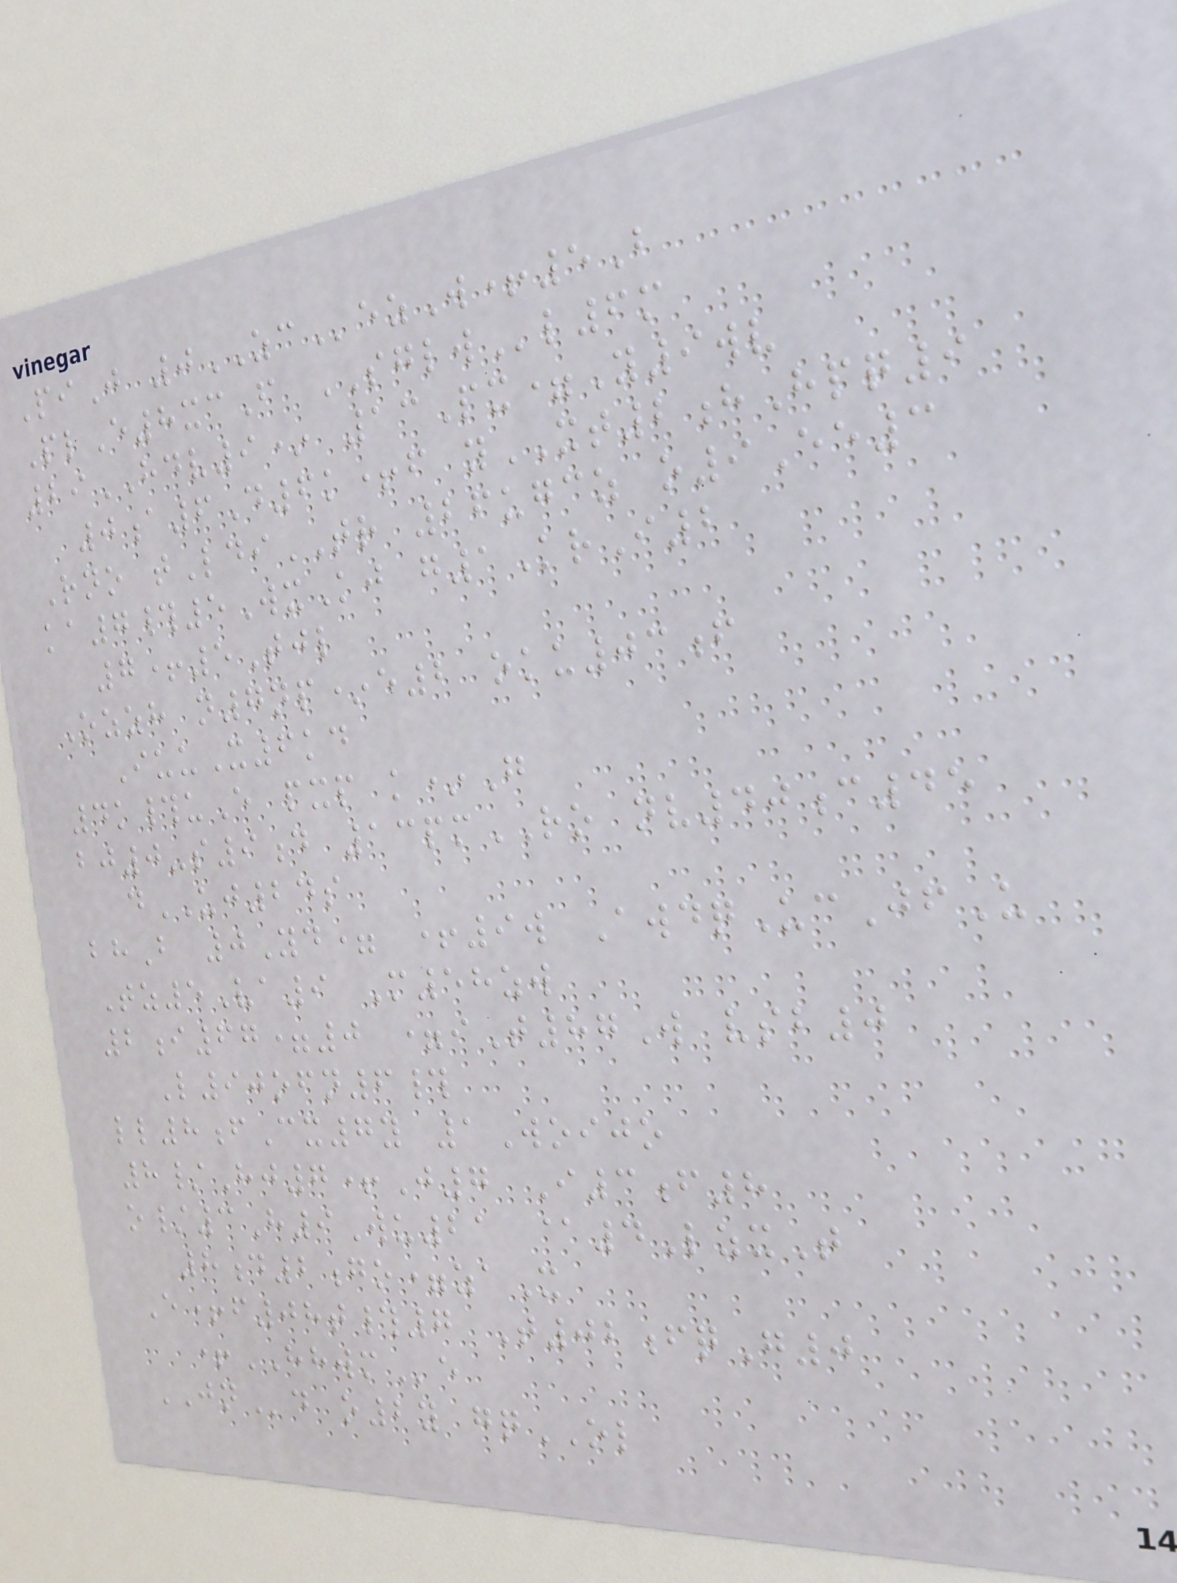PiJ 0ZCezW+5B
PlE8xcF SGLWl6m
29HDV9* 13Px=Y9wv
0a6D6k+f yXT2hHpq9
Rno tLdiTR 26ugcz o9Ee3
ka7#5WxKj g1KrI2
7+5Tjl
Ozzh n7np*e2 oku03f
IuuX6kd
4k#uE pxp k*G
bj0-s9d 13pmRO nv40c45
dUJ24s
bhB 0Yd= +9w AwdqUcJfU
Tz5Va9 M58zw
2i67=0 =iT87W vsb0
L90ofn6#
ll8fCx7y 1Woijo
8/Hj7+J7 I3f8
o/3H9Wu21 @4LzxT
8d2go=zaX
E+f08t#7 T02fqG0
+HHWMe
JNd o2y gqOL
